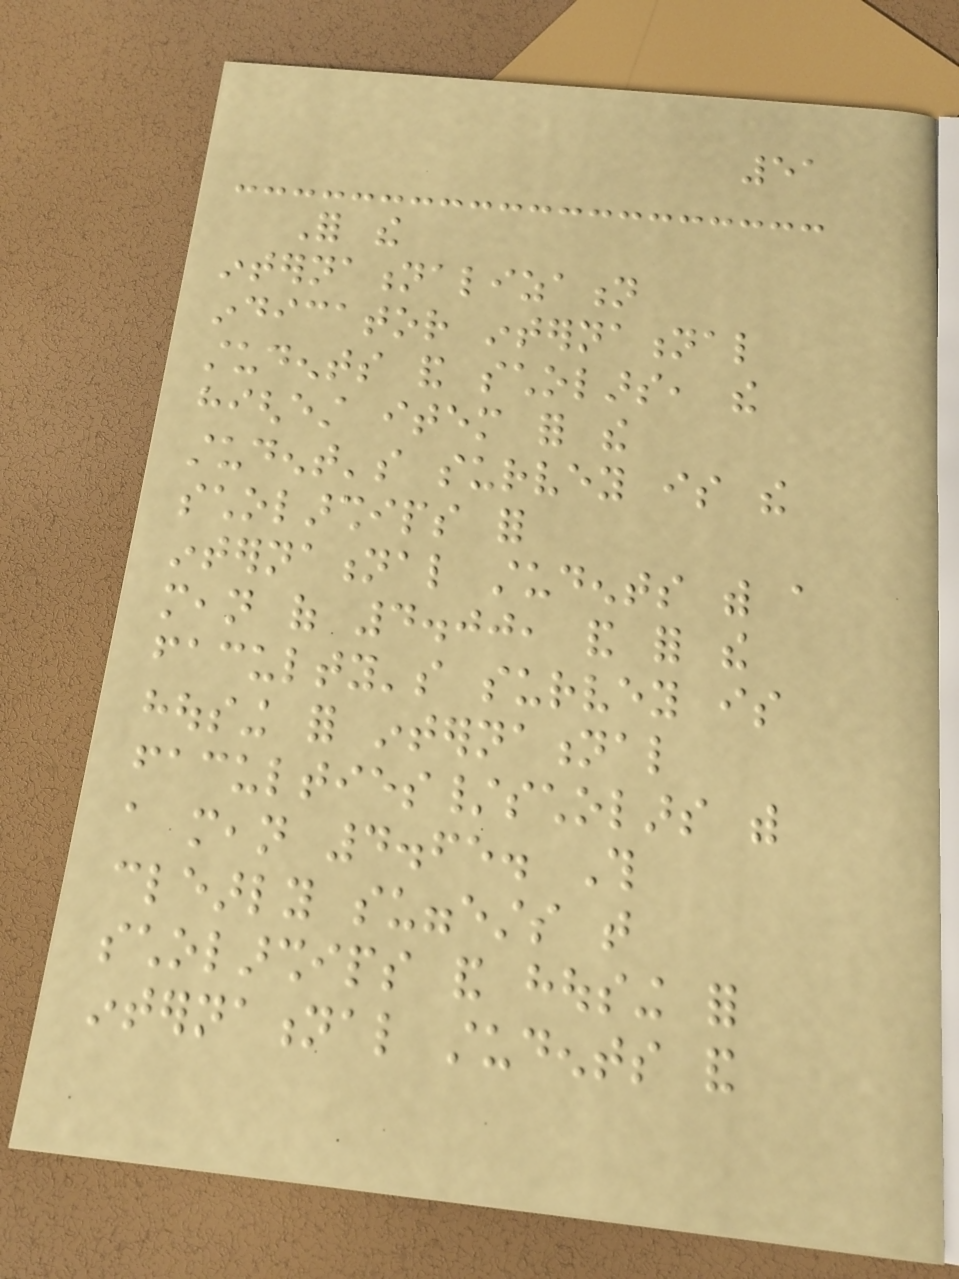51
For the
internationalization
indicator international
students and scholars, the
highest item for the
student's survey is the
scholarships for
international students with a
mean of 4.00, and for the
faculty's survey is
housing for international
faculties/scholars with
a mean 4.65. This
clearly suggests that
scholarships and housing for
international students and
